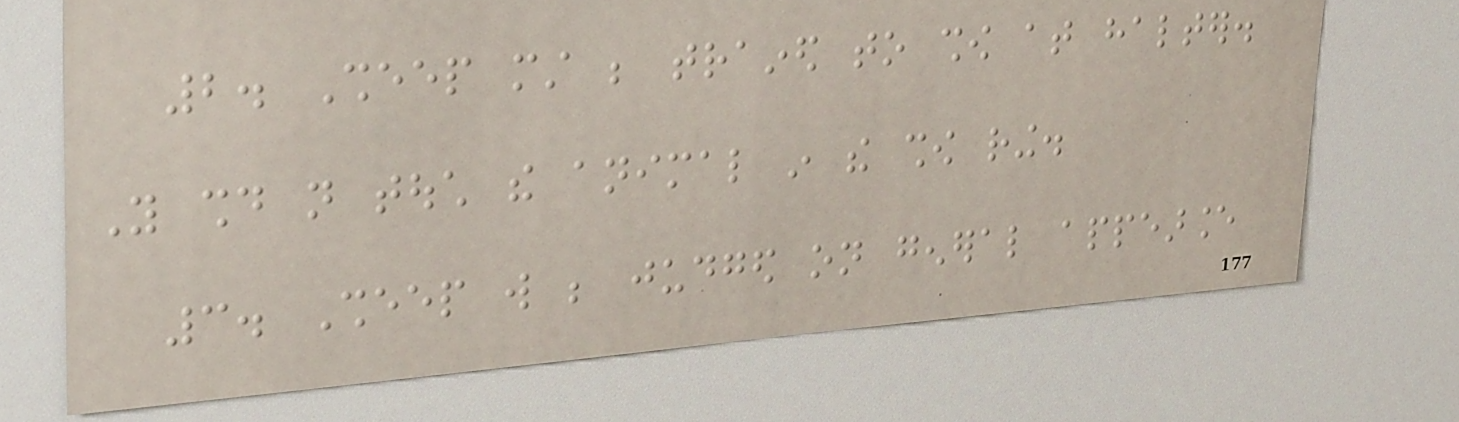2. Sheep must be trained to show at halter.
You should not touch the animal in the show ring.
3. Sheep will be judged on general appearance
